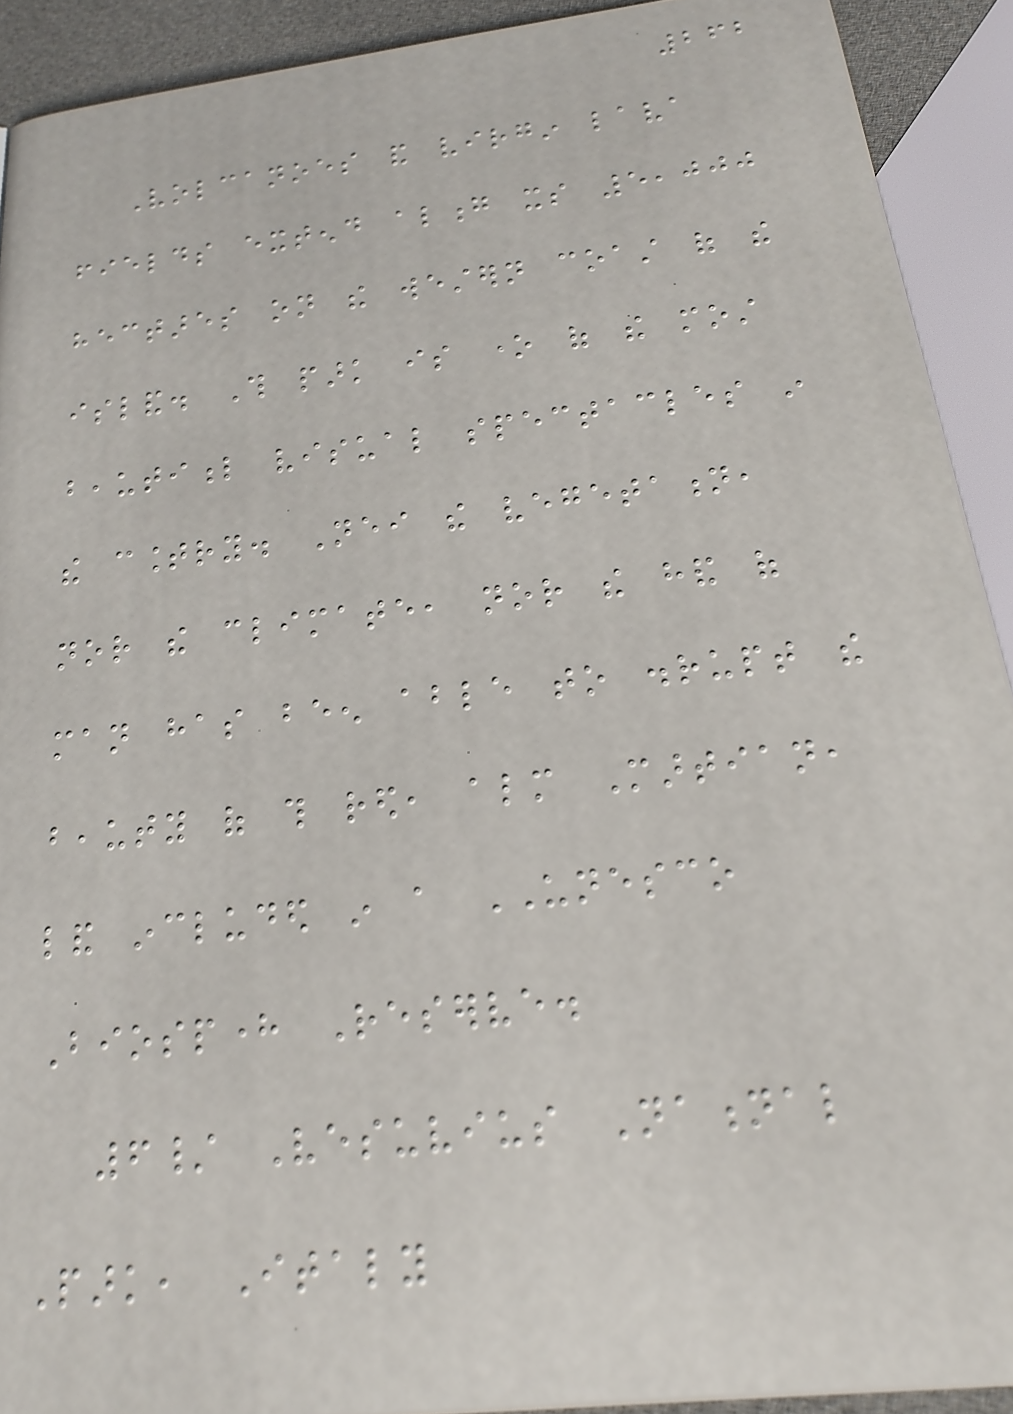262
Volcanoes and virgin lava
fields extend along its 5,000
hectares on the western coast of the
island. This park is one of the most
beautiful visual spectacles in
the country. Neither the vegetation,
nor the climate, nor the hand of
man has been able to disrupt the
beauty of this red, almost Martian,
land included in a UNESCO
Biosphere Reserve.
6/ Vesuvius National
Park, Italy
